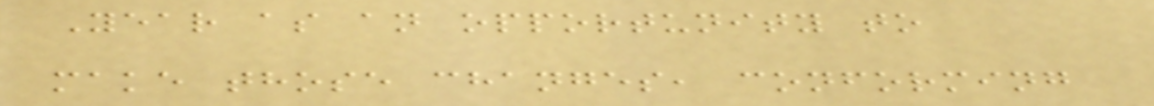Year as an opportunity to
make those changes, conforming
